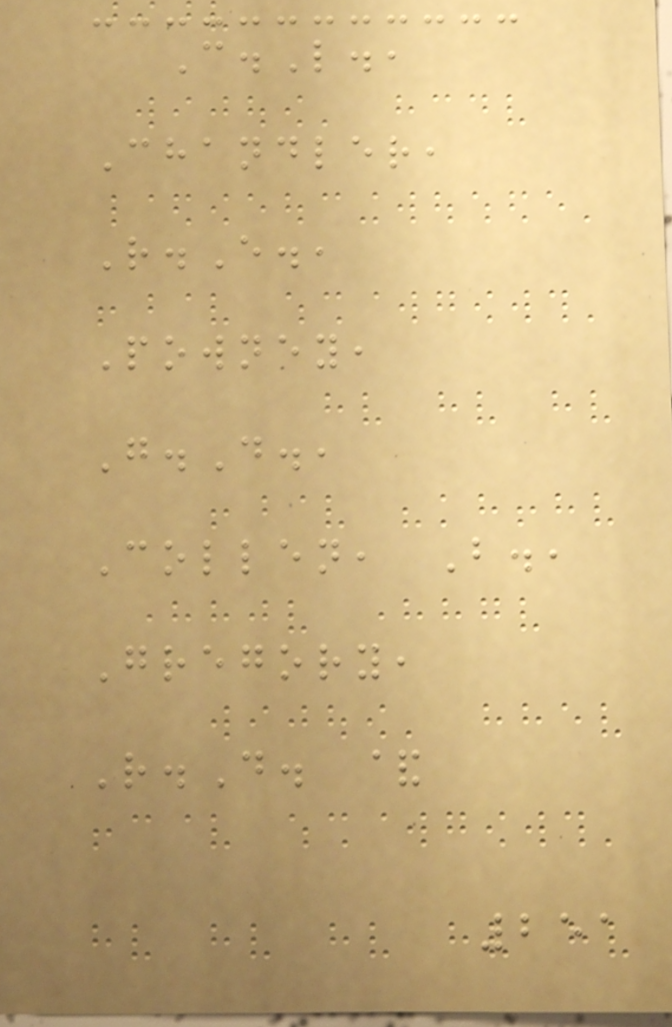C.L.,
Chandler,
R.E.,
Powney,
G.D.,
Collen, B.,
Gregory,
R.D. &
251
